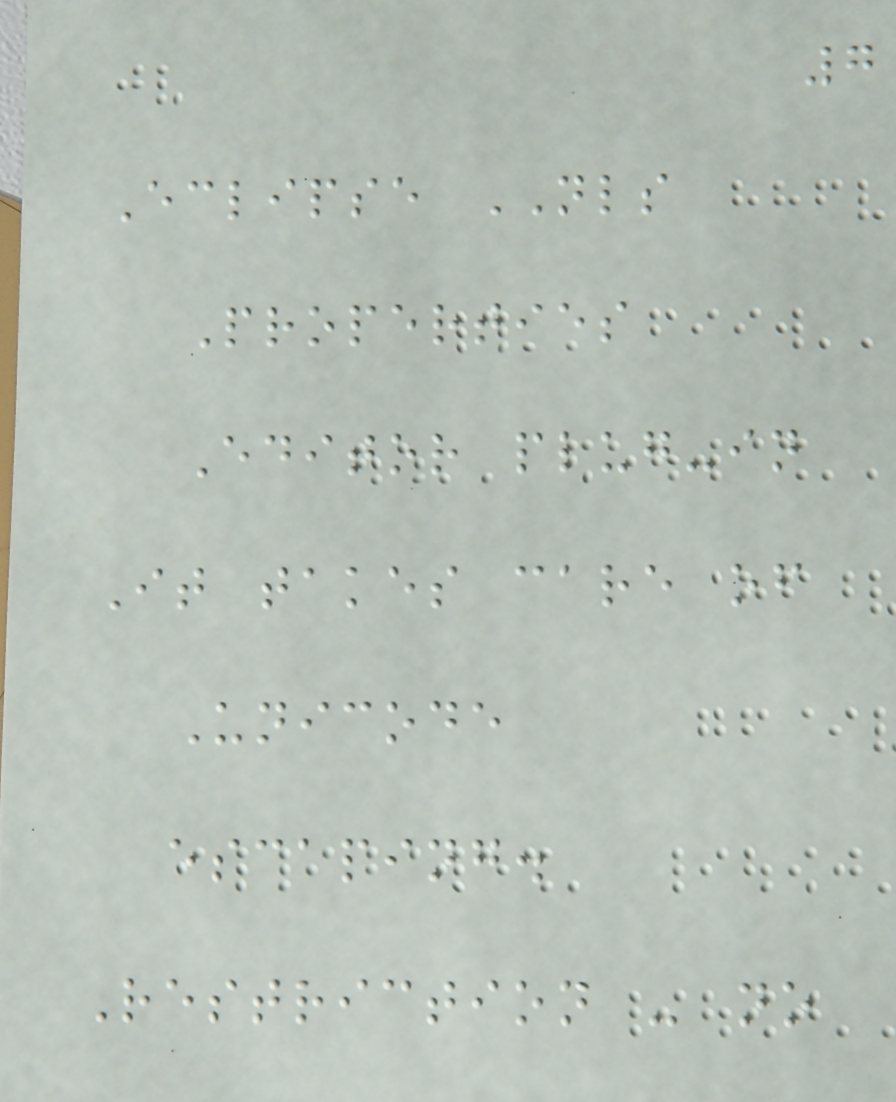7
Eclipse NLS
Properties
Editor plug-in
It takes care of
Unicode
escaping.
Restriction - no
